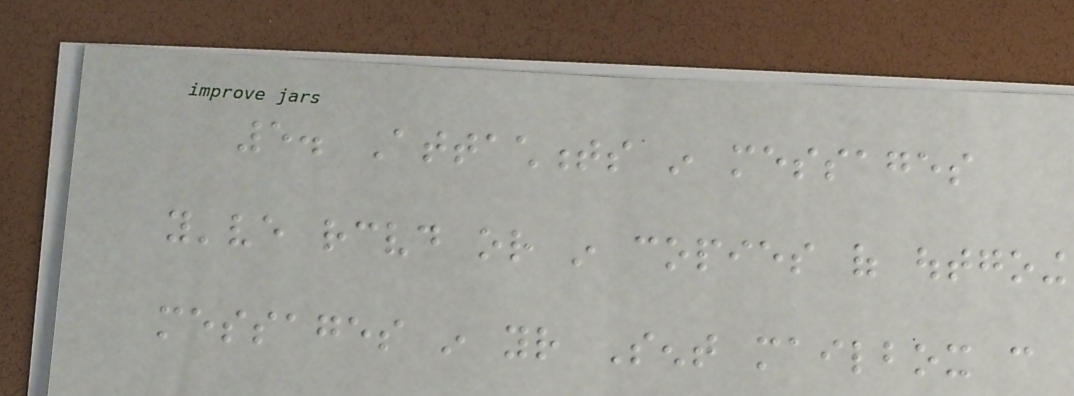5. Attachments in messages
you've received or in copies of outgoing
messages in your Sent mailbox can
